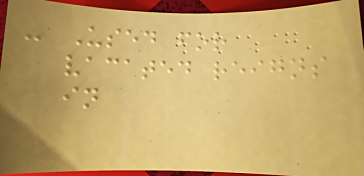- Used for
vacated reigns
in
